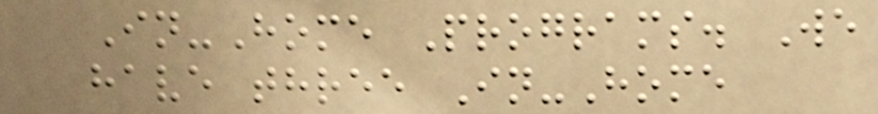In-Home Programs. We
have three In-Home
